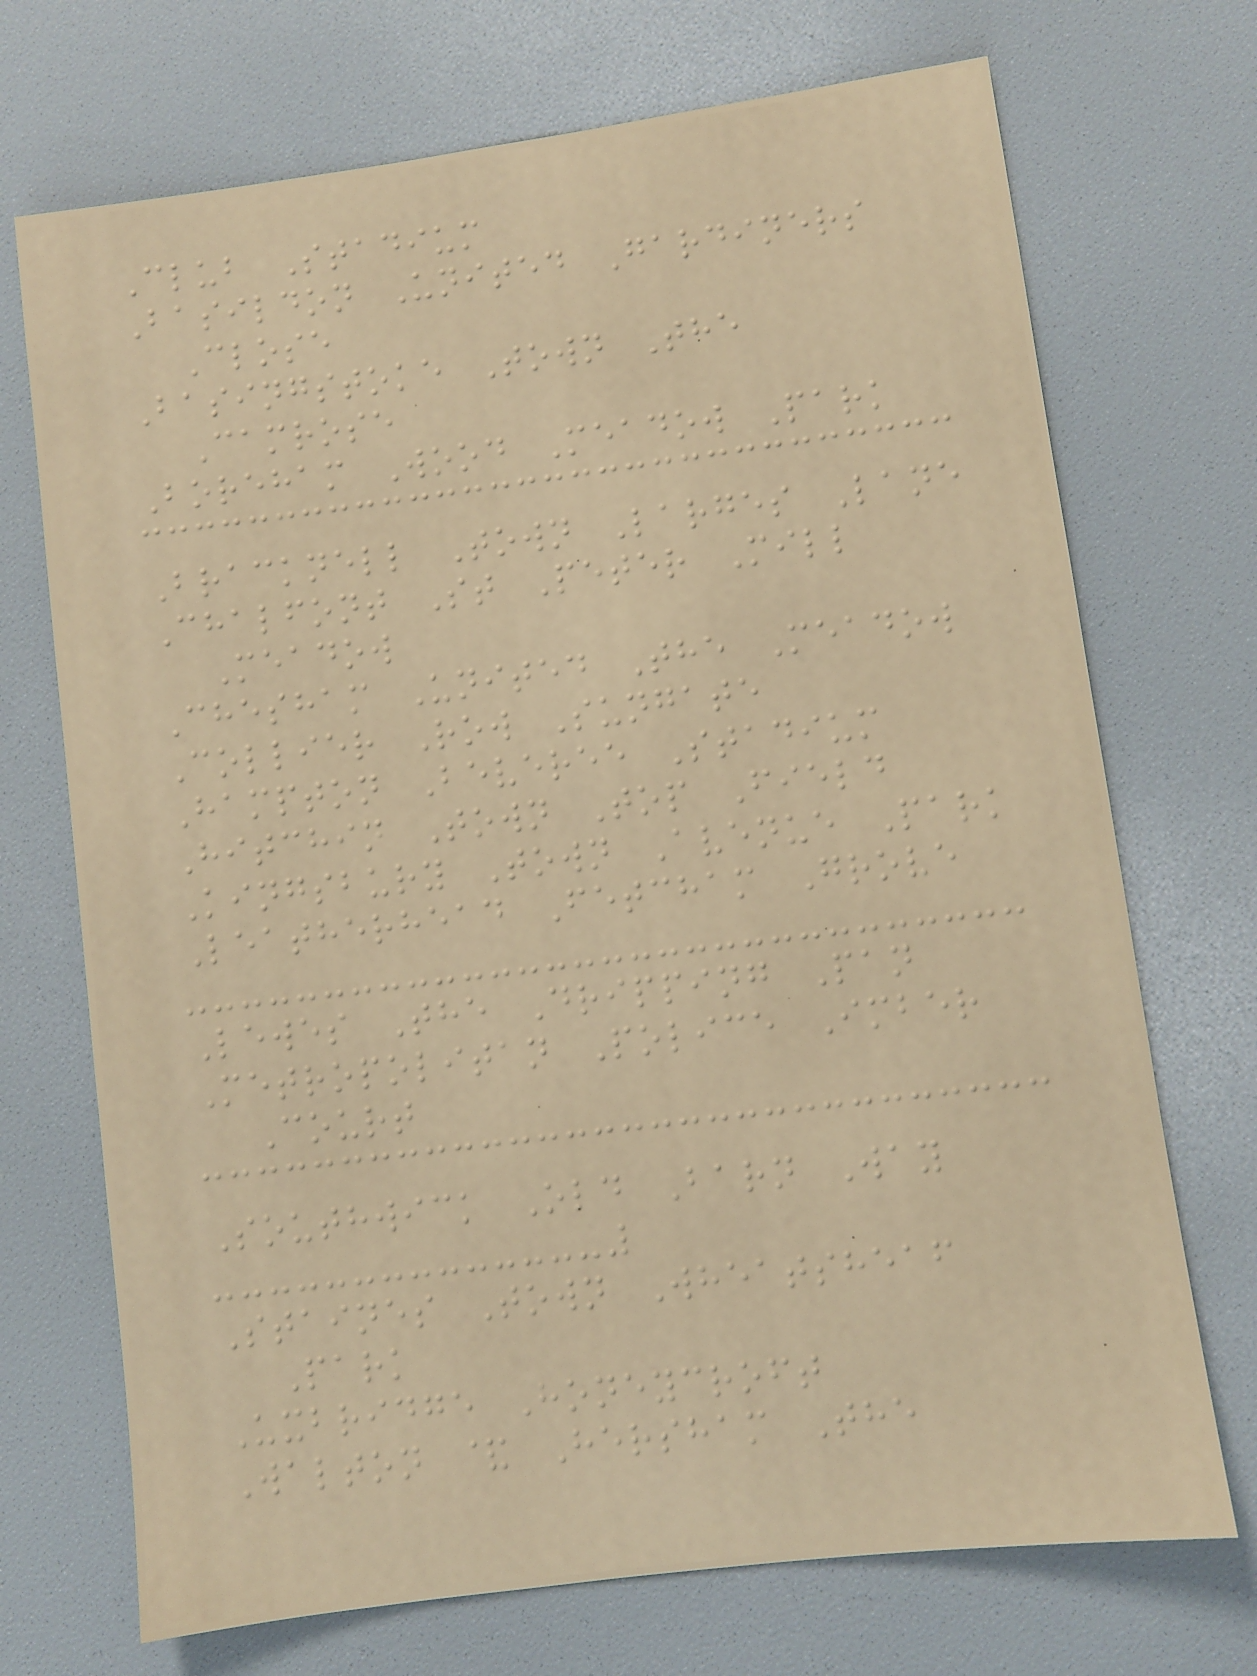Club Stadium
Basildon United Gardiners
Close
Basingstoke Town The
Camrose
Boreham Wood Meadow Park
Bracknell Town Larges Lane
Chalfont St Peter Mill
Meadow
Chesham United The Meadow
Collier Row Sungate
Hampton Beveree Stadium
Hitchin Town Top Field
Kingsbury Town Avenue Park
Leatherhead Fetcham Grove
Lewes The Dripping Pan
Metropolitan Police Imber
Court
Southwick Old Barn Way
Staines Town Wheatsheaf
Park
Uxbridge Honeycroft
Walton & Hersham The
